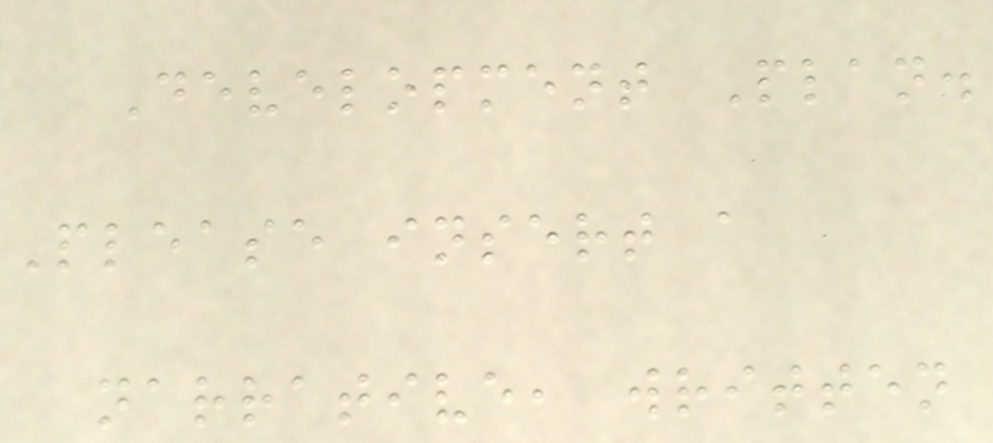Development Plan.
Please insert a
narrative, written
